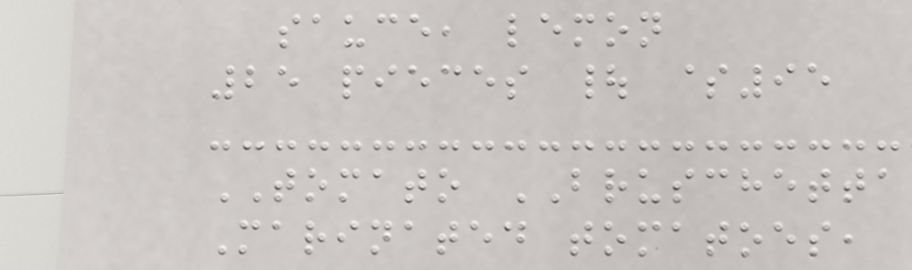sauce, lemon
25 pieces | $95
TOMATO BRUSCHETTA
Marinated tomatoes,
